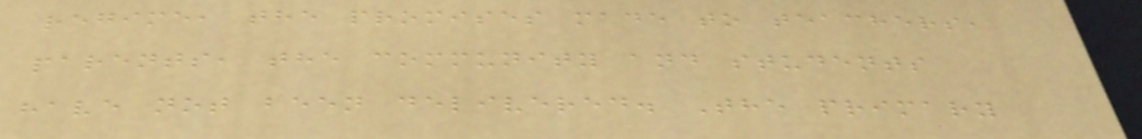regime, the promises made to teachers,
parents, the community and students
have not been delivered. The primary
